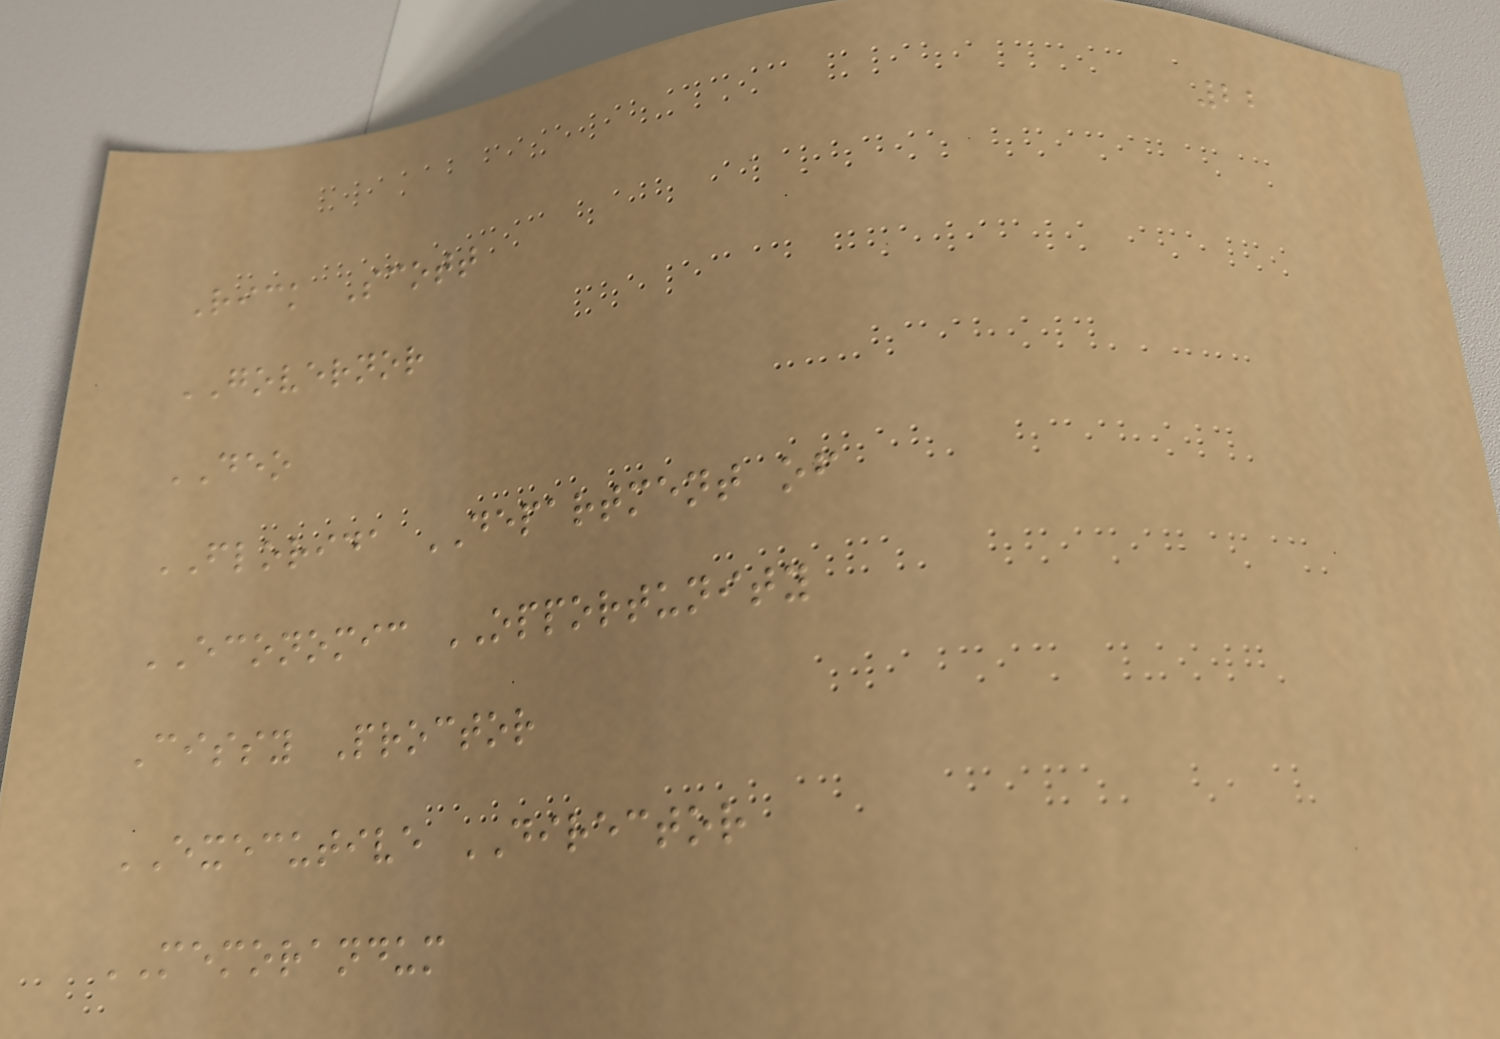22
Rick Scott
GOVERNOR
DEO
FLORIDA DEPARTMENT of
ECONOMIC OPPORTUNITY
Cissy Proctor
EXECUTIVE DIRECTOR
MEMORANDUM
